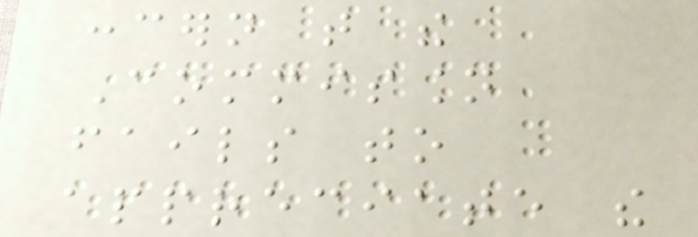concern that the
Commission
fails to
appreciate the
